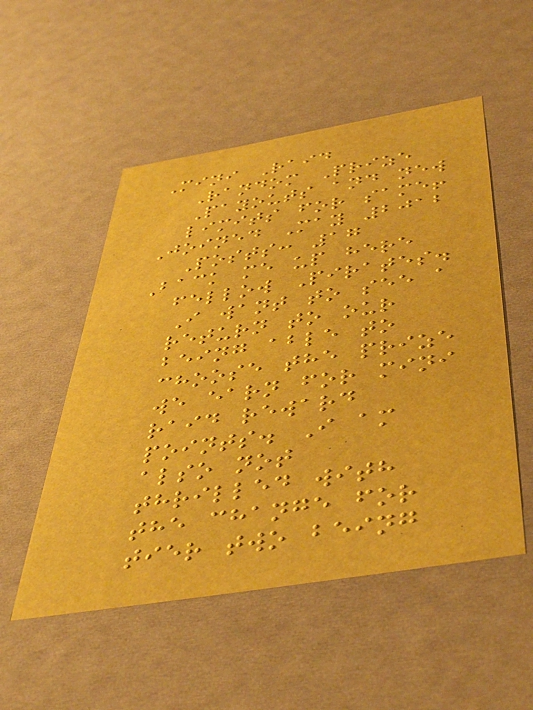Mini Raid
Random Prize
Payouts and new
limits for same!
Joined May 2012
Posts: 17
Back me up here
fellow Pirates.
I want to see a
return to our
being able to
choose the prize
we earn for mini
raid reward
points. I am
also not
thrilled with
the change for
tier two being
